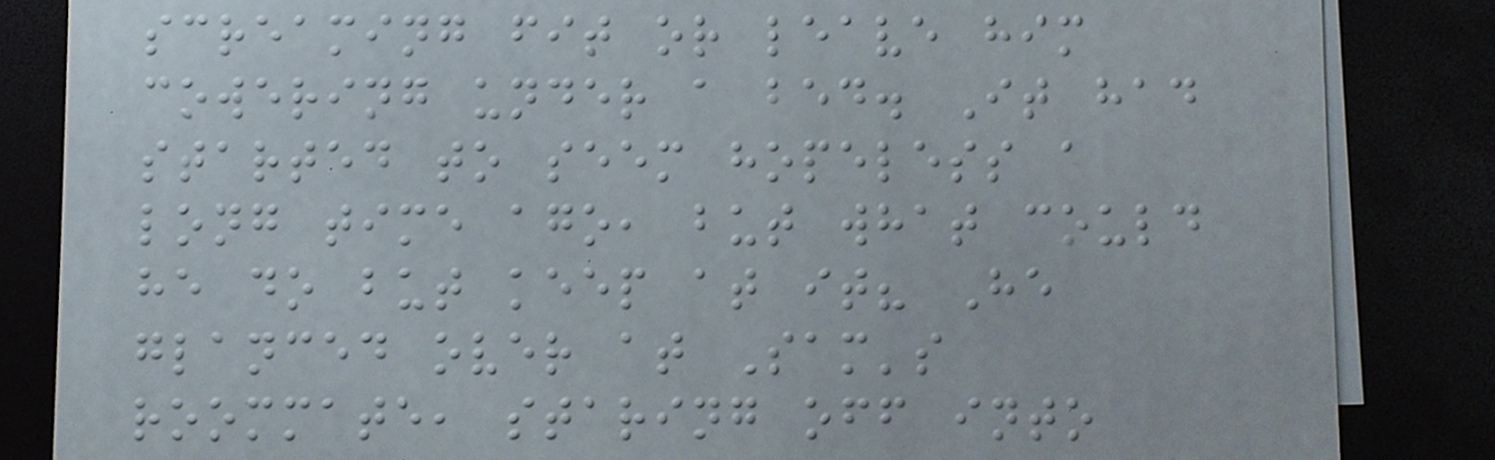screaming fit or leave him
cowering under a bed. It had
started to seem hopeless a
long time ago, but what could
he do but keep at it? He
glanced over at Sam's
roommate, staring off into
